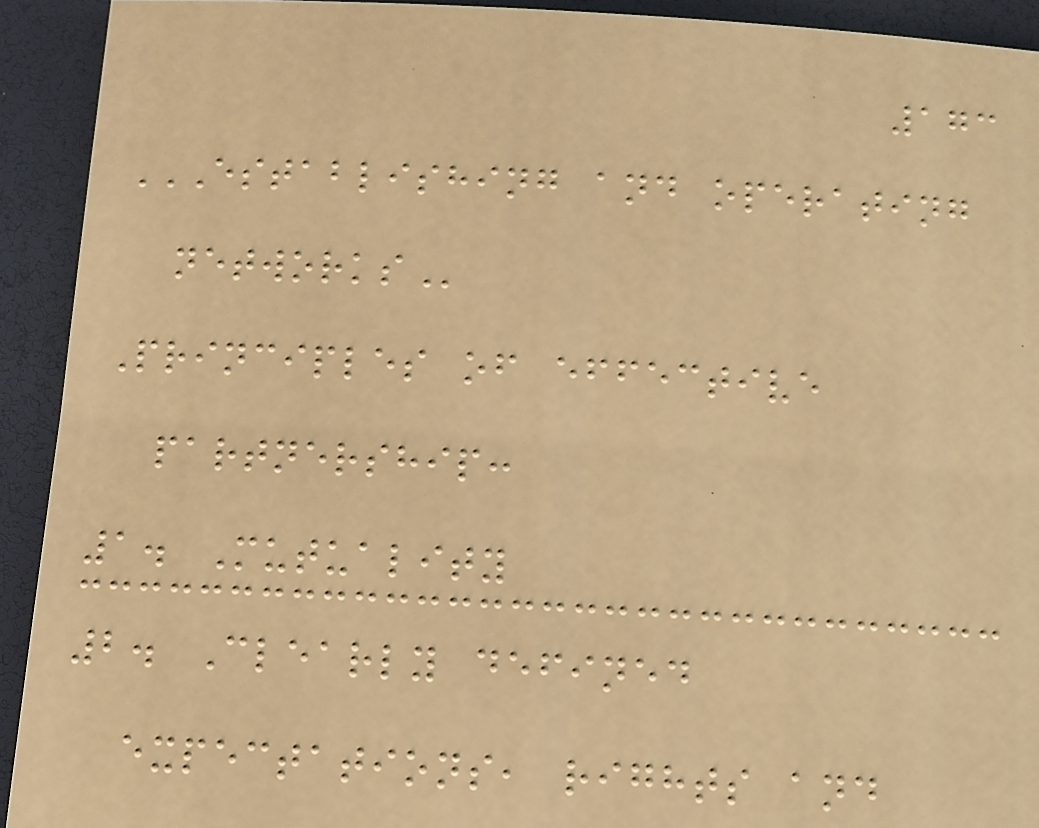173
ESTABLISHING AND OPERATING
NETWORKS
Principles of effective
partnership:
1. Mutuality
2. Clearly defined
expectations, rights and
